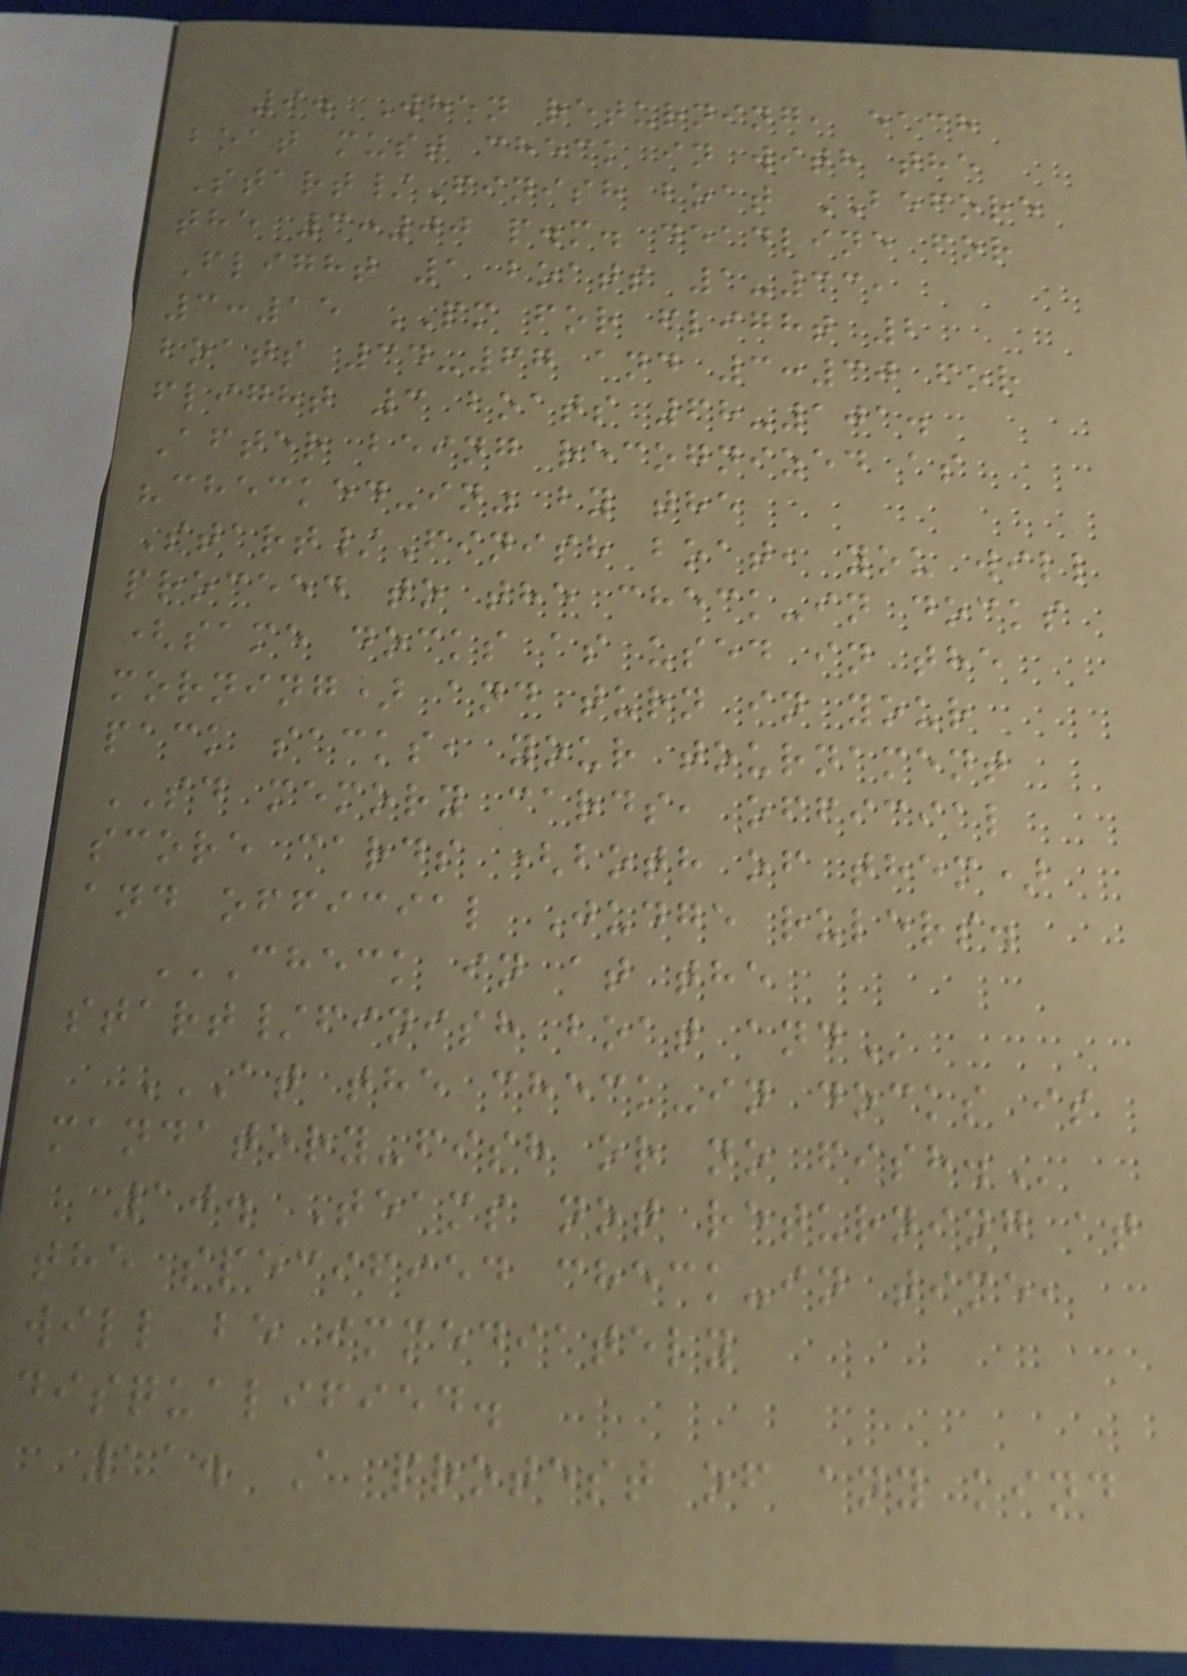9. When returning, each
boat must check in with the
Start/Finish boat BEFORE
the 3:00 p.m. deadline for
Flight 1 boats 1-33,
3:15 PM for flight 2
boats 34-67 and 3:30 for
flight 3 boats 68-101.
After being recognized as
"checked-in" by the
Start/Finish boat, you will
proceed to the check-in docks
(same docks as used in the
morning) and turn in your
pack sacks, your tournament
SD memory cards, official
score cards (both of them)
and official Judge rulers.
CHECK IN AT THE
START/FINISH BOAT AND
AT THE CHECK-IN DOCKS IS
MANDATORY-FISH OR NO FISH.
10. Teams not returning at
the specified check-in time,
will be immediately
disqualified.
11. A protest of any kind
